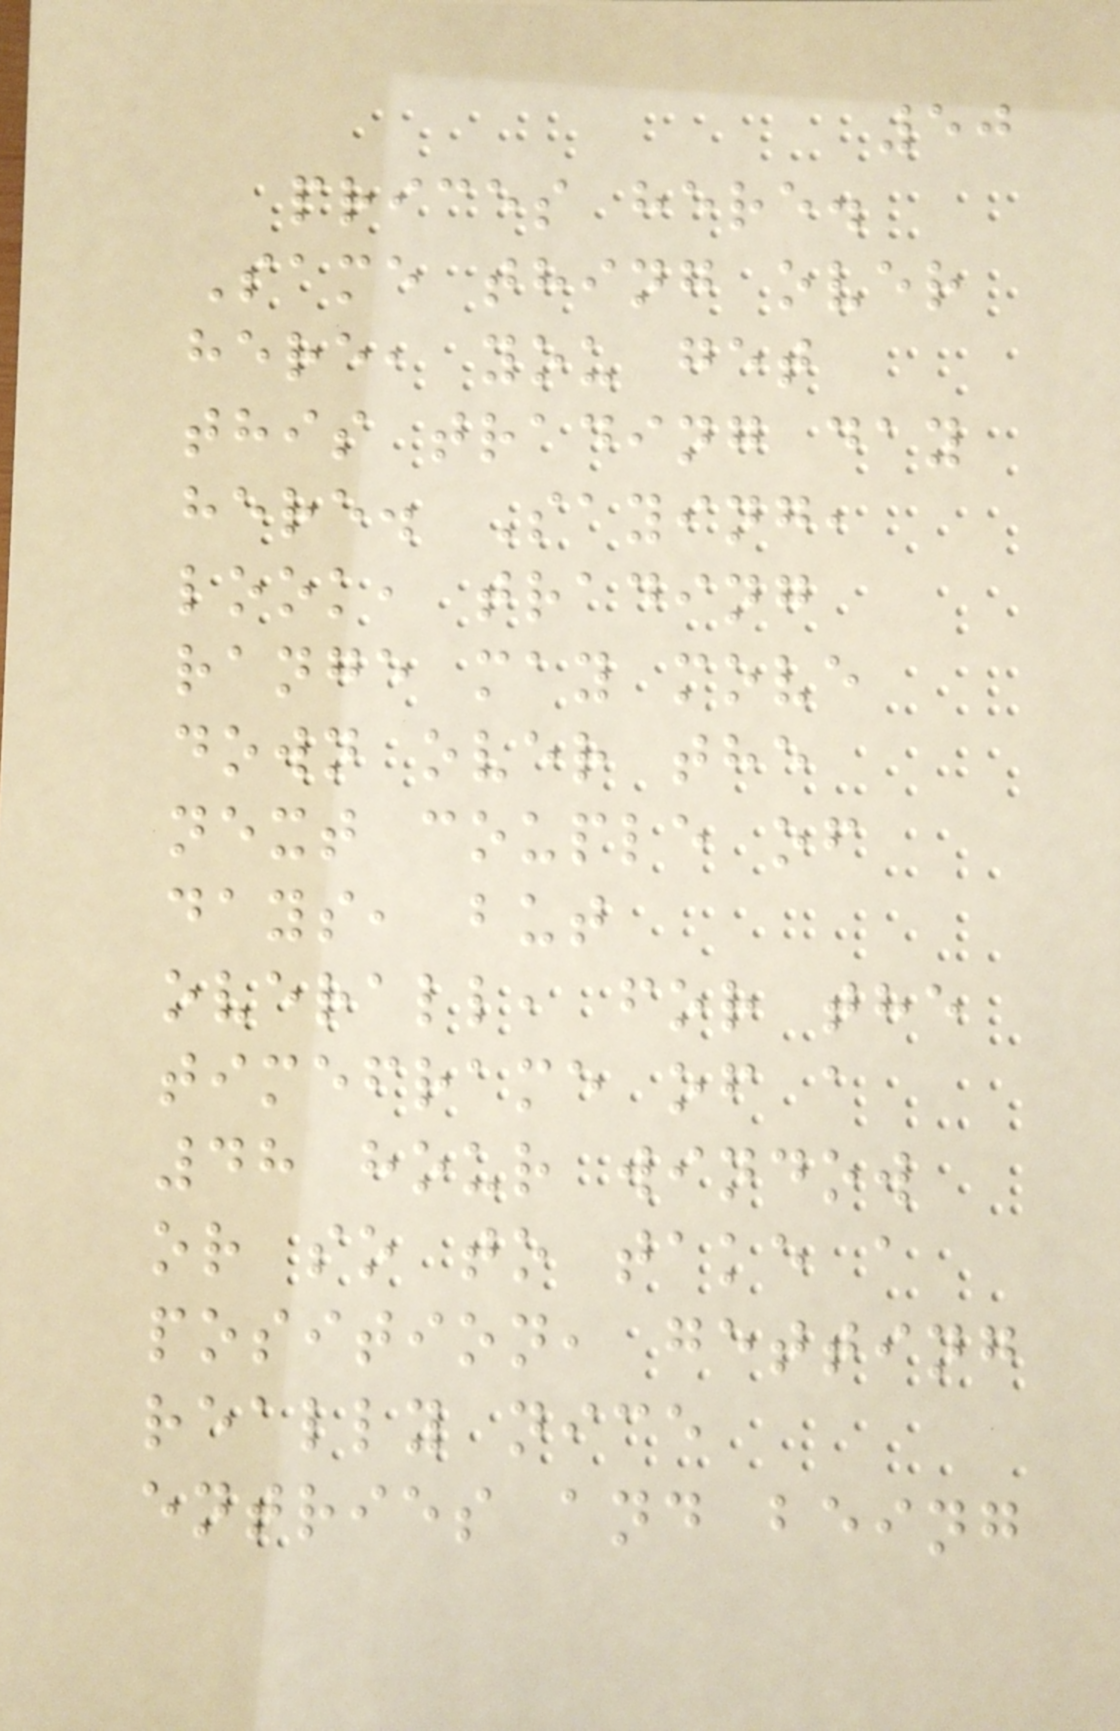50
prices here.
Same thing over
here, you get
this trading day
here. Saying,
look, trading
range may move
down over the
next couple of
days, but
overall, for the
timeframe of a
48 hour window
or so to take a
position, getting
really nice
entries and being
